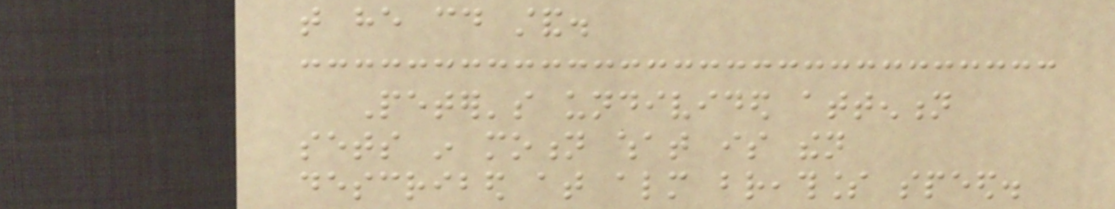that he could stand.
Peter's undivided attention
sets in motion what is then
described at almost breathless speed.
